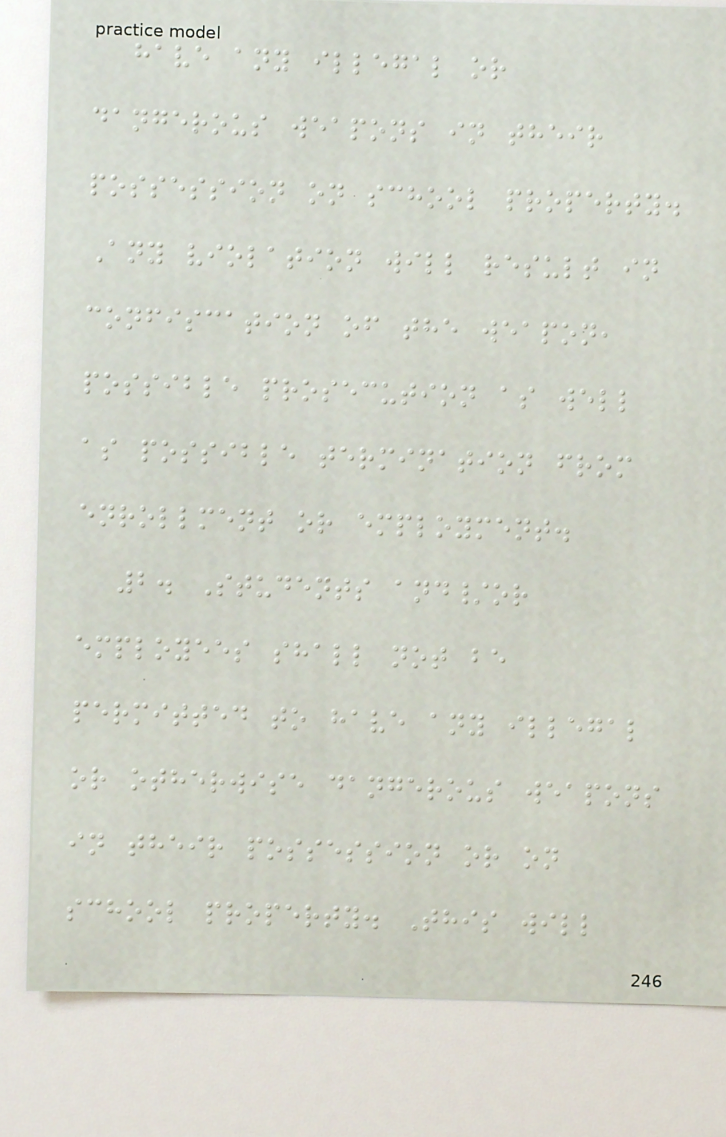have any illegal or
dangerous weapons in their
possession on school property.
Any violation will result in
confiscation of the weapon,
possible prosecution as well
as possible termination from
enrollment or employment.
2. Students and/or
employees shall not be
permitted to have any illegal
or otherwise dangerous weapons
in their possession or on
school property. This will
